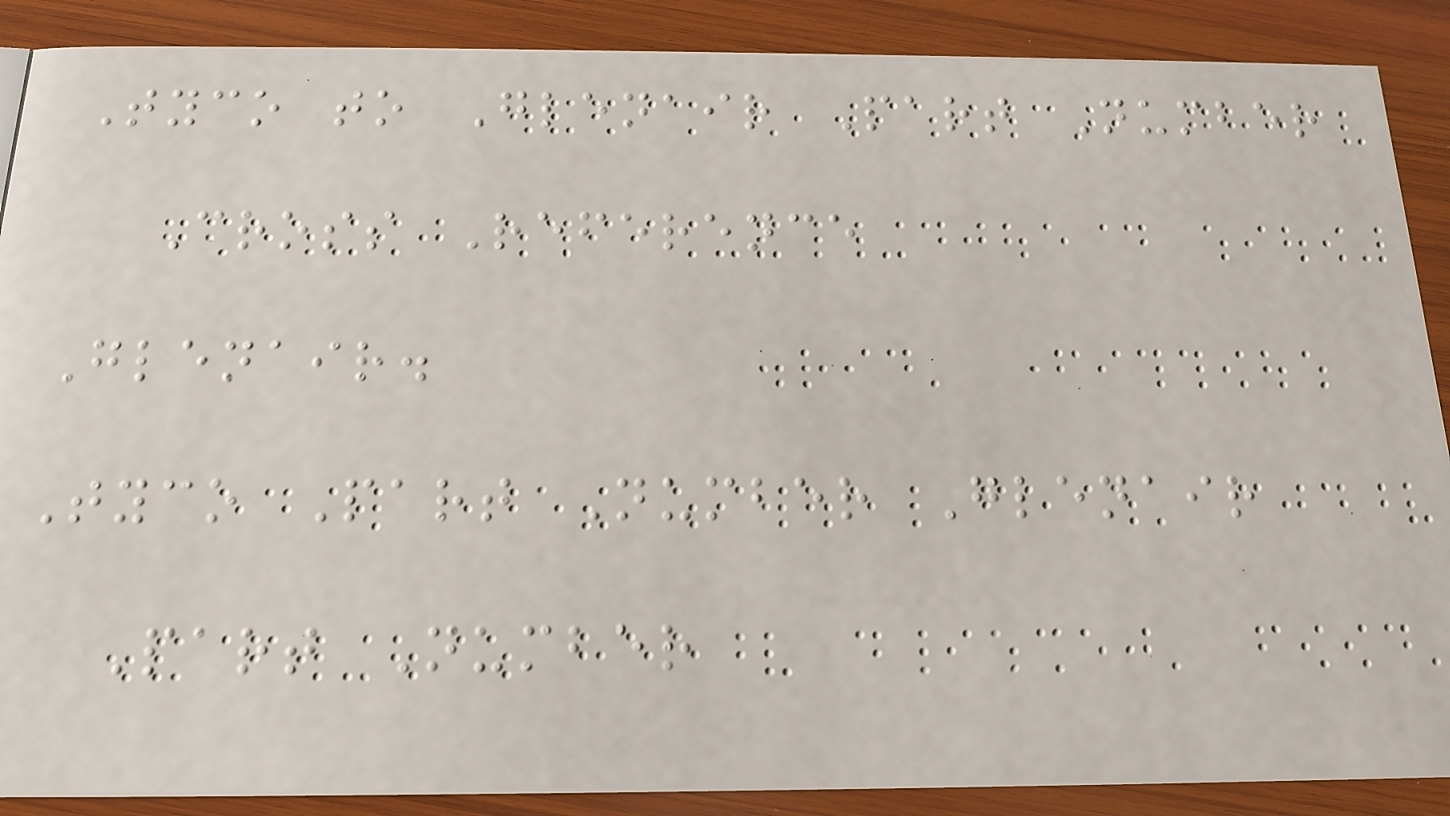Tyco to Glenair Part Number
Cross Reference
Glenair.
Tyco Part Number Glenair
Part Number
